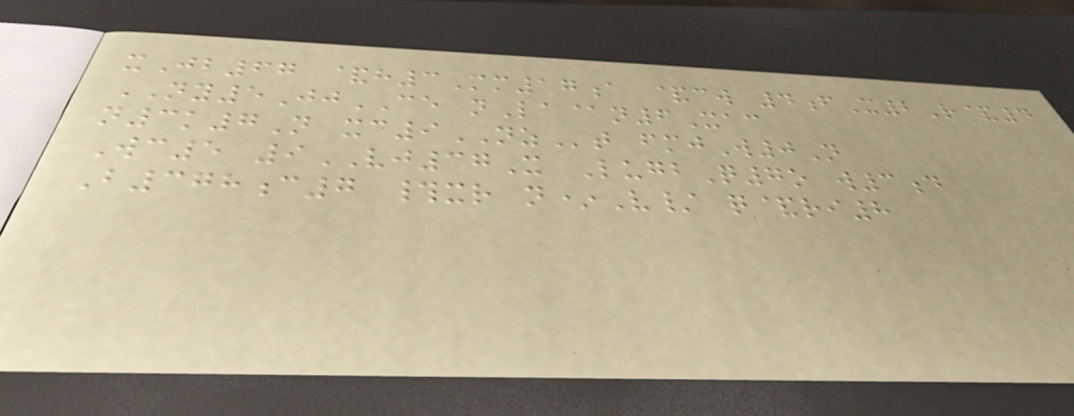xJb67 &h3Mm17a &cw 4fX2R&4
NY5JjCE nLa@n6Xac
n3k7N xc9NZt fmjW0N
Wc5 9VJ37X LugbQ7o w3d
B378c7 #xr n*V/ q&ri8
